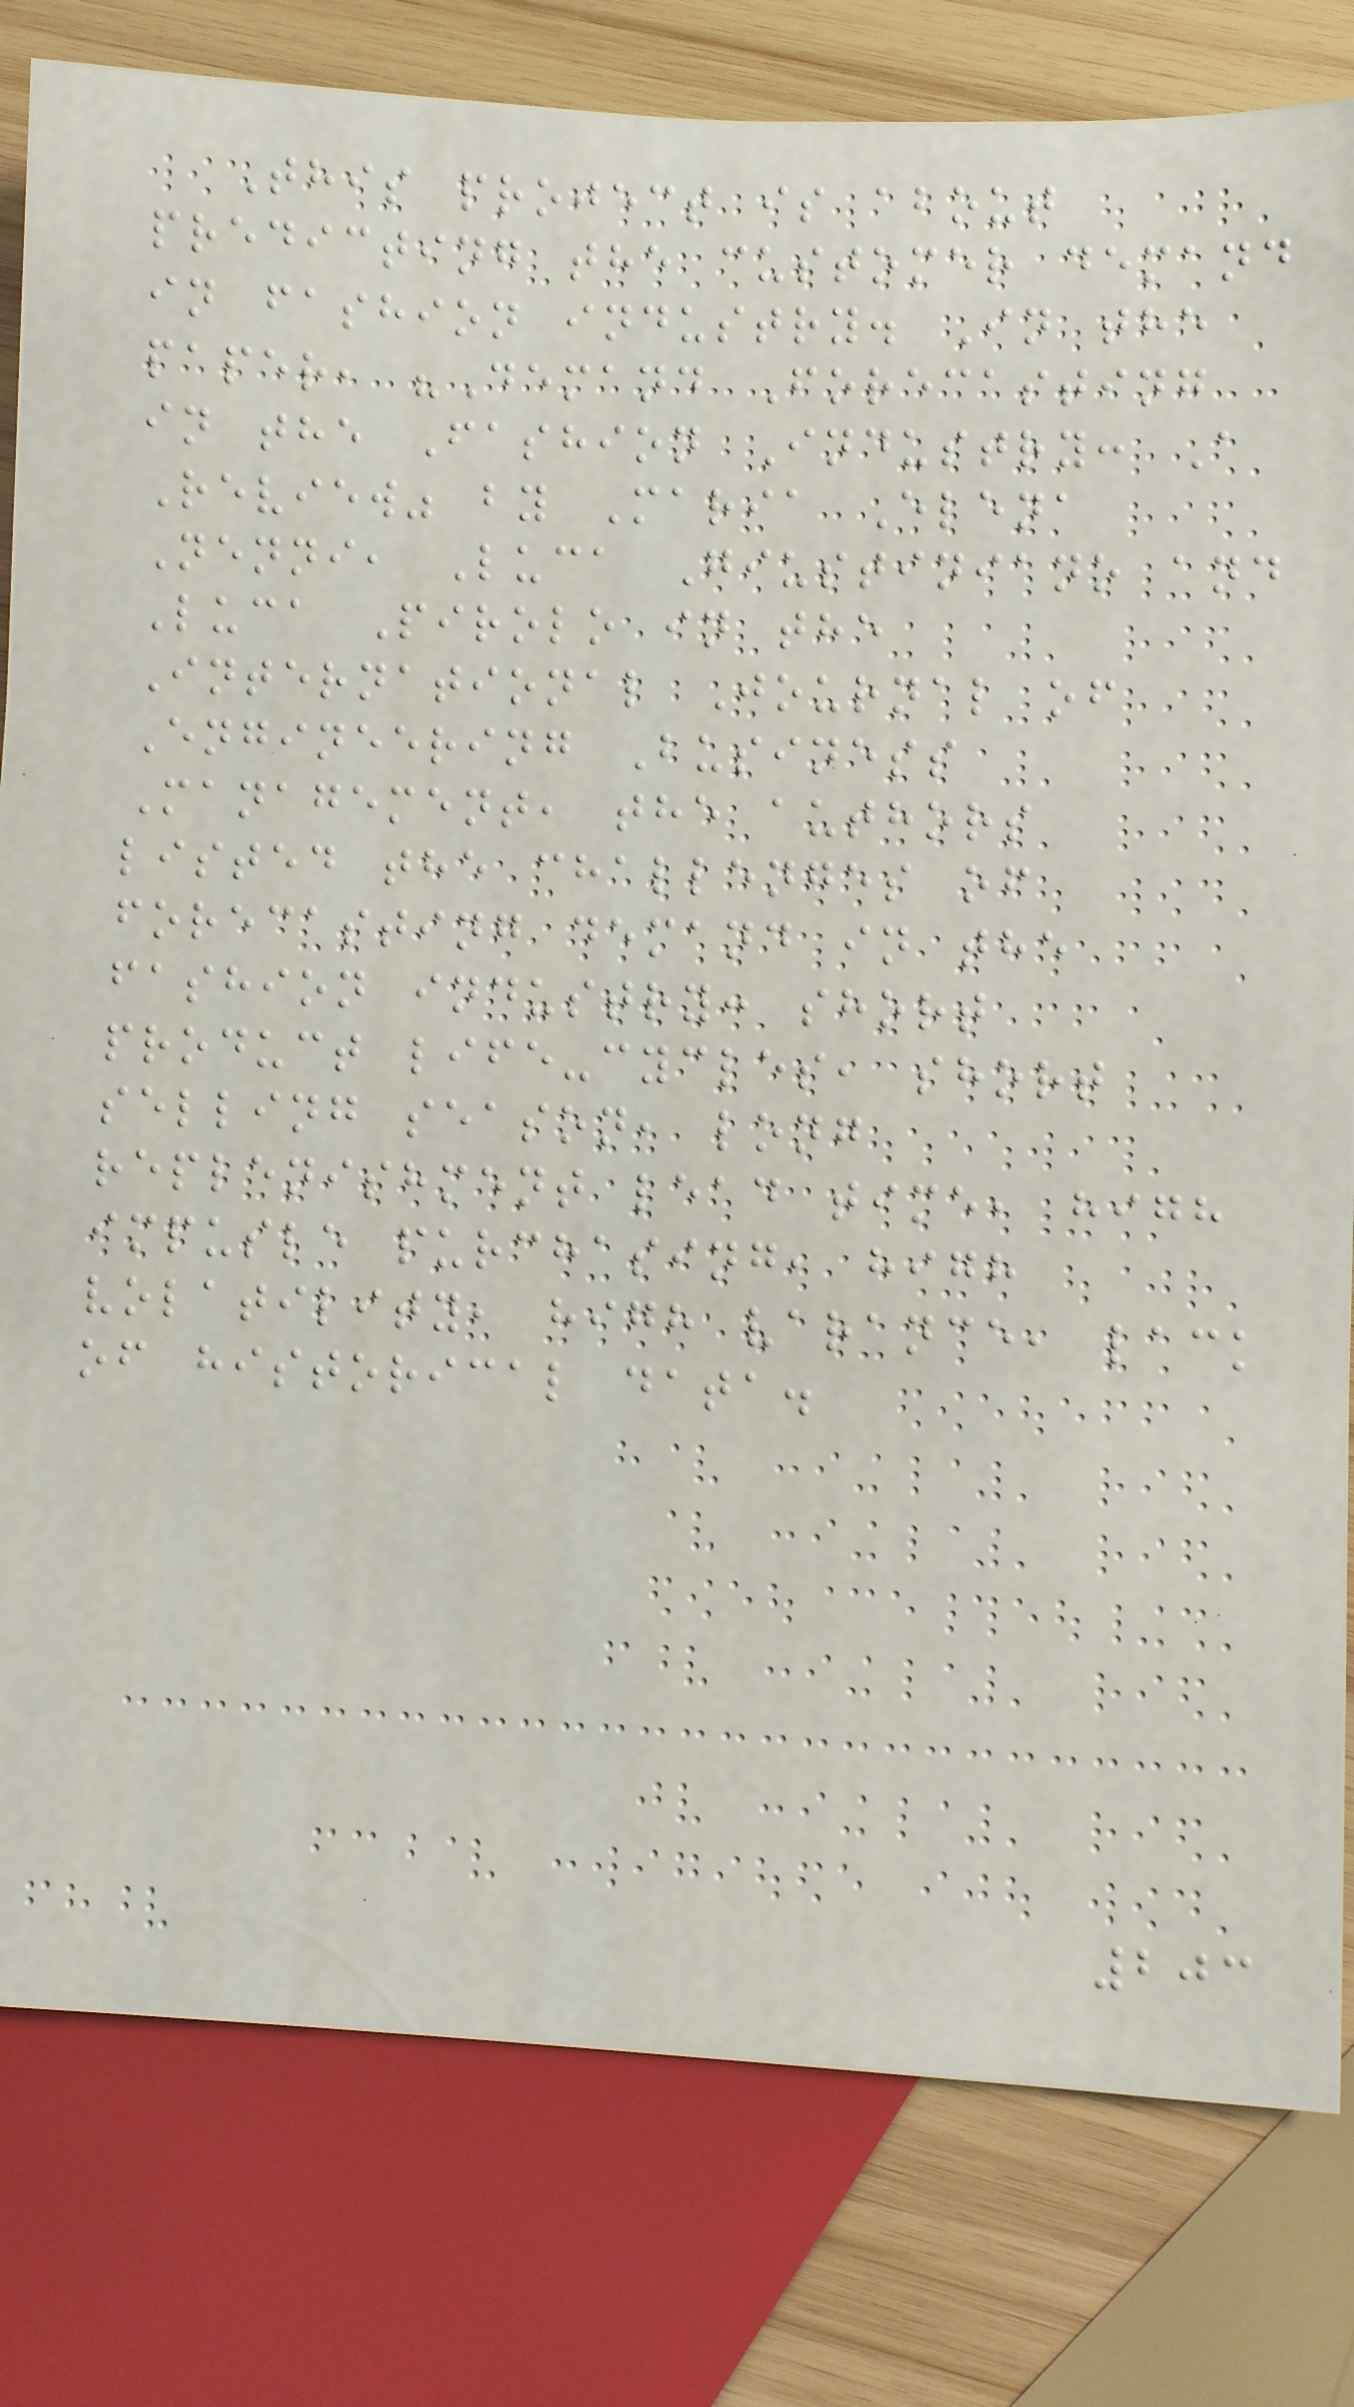This project is about
predicting the customer demand
in fashion industry. In the
paper, "Demand Forecasting
in the Fashion Industry: A
Review" by Maria Elena
Nenni, Luca Giustiniano and
Luca Pirolo in the
International Journal of
Engineering Business
Management, the authors
listed the challenges of
forecasting demand in the
fashion industry: short
product life-cycles, short
selling season, long
replenishment lead time, high
impusle purchasing, high
volatility, high varance, lack
of historical data.
203
